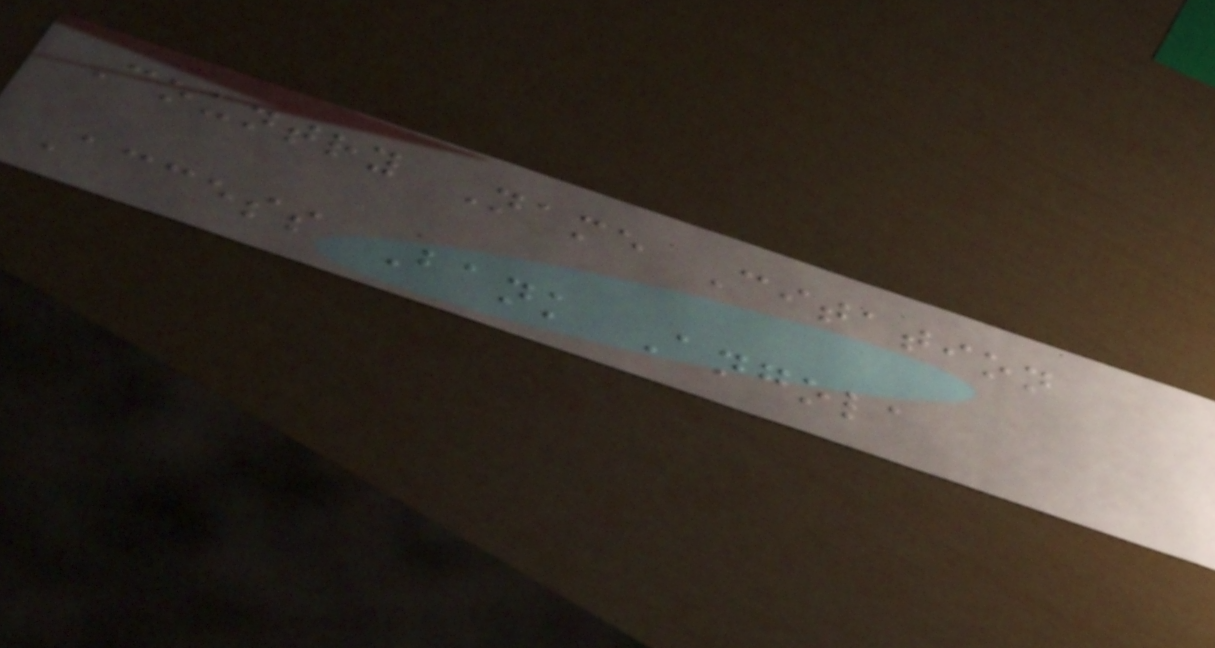Country Name Citation
Access Bank Angola
